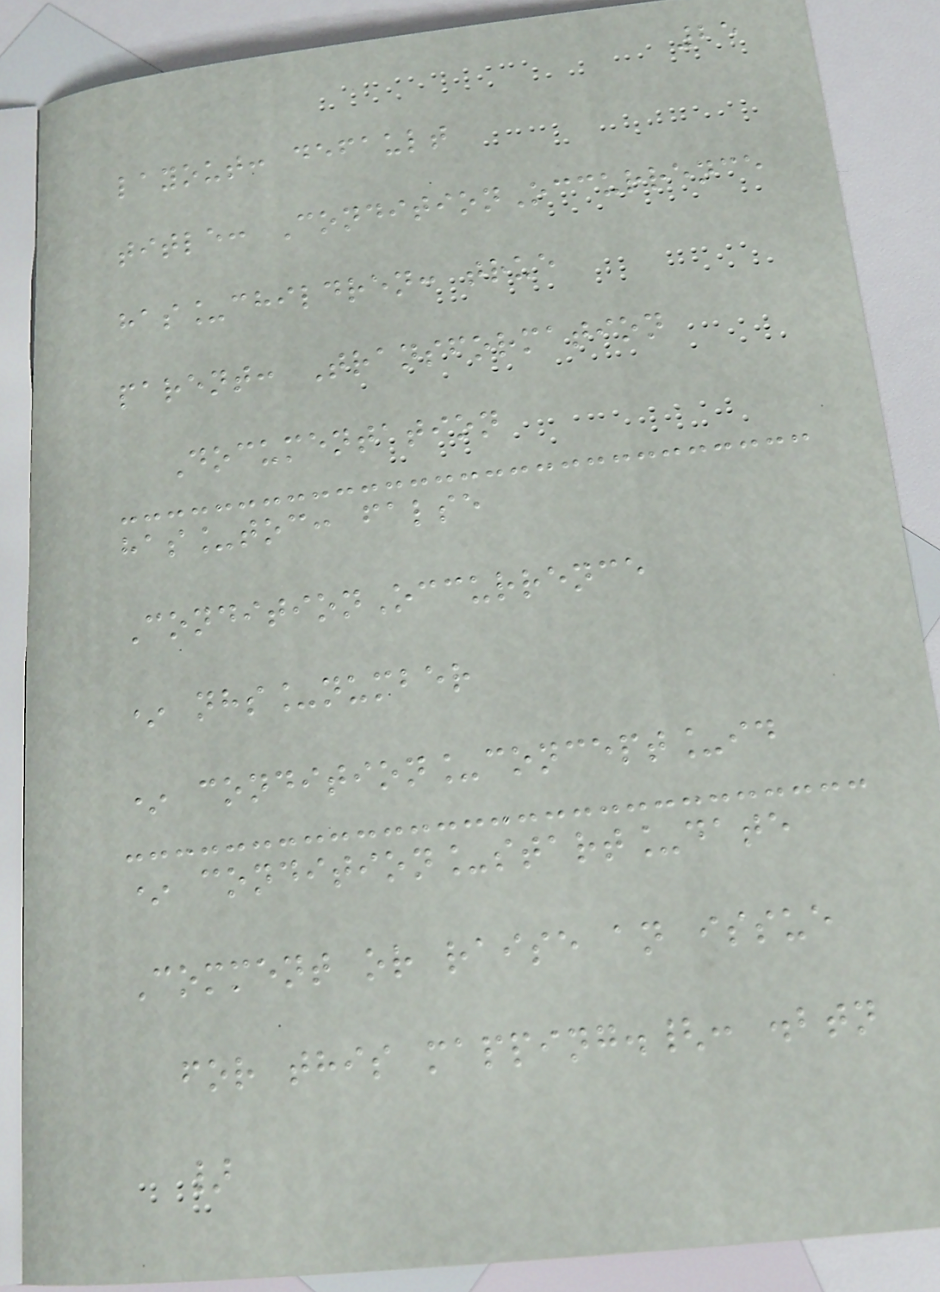25
layout: default
title: ConditionOccurrence
has_children: true
parent: Transformation
Documentation
has_toc: false
ConditionOccurrence
* nhs_number
* condition_concept_id
* condition_start_date
Comment or raise an issue
for this mapping.{: .btn
}
